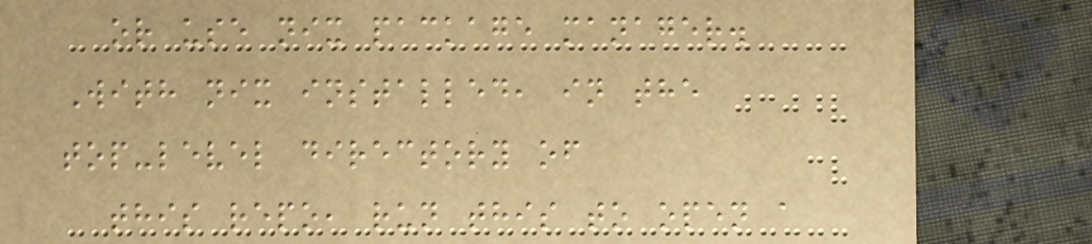or use nix package manager.
With nix installed, in the
top-level directory of
this repo, run this to open a
